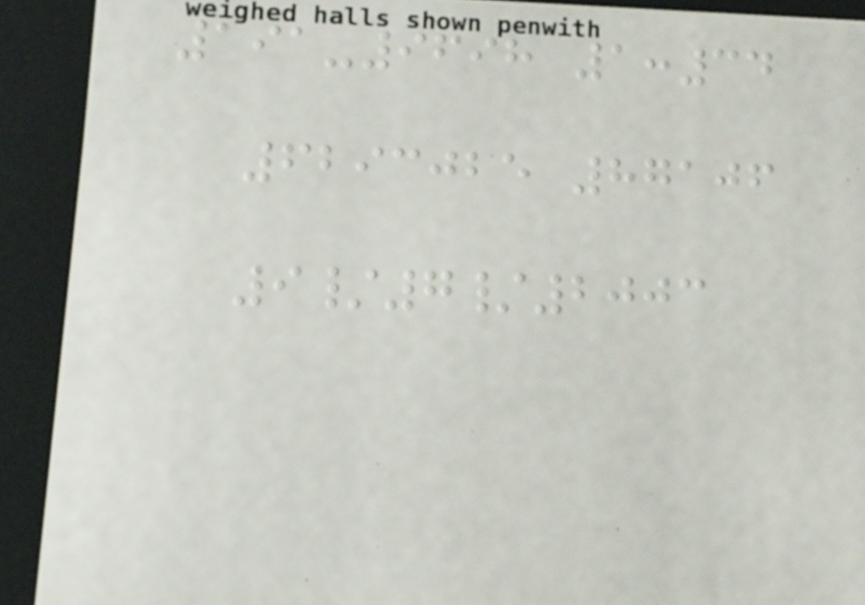191-9698 1:34
6293025 87106
9/7/2003
